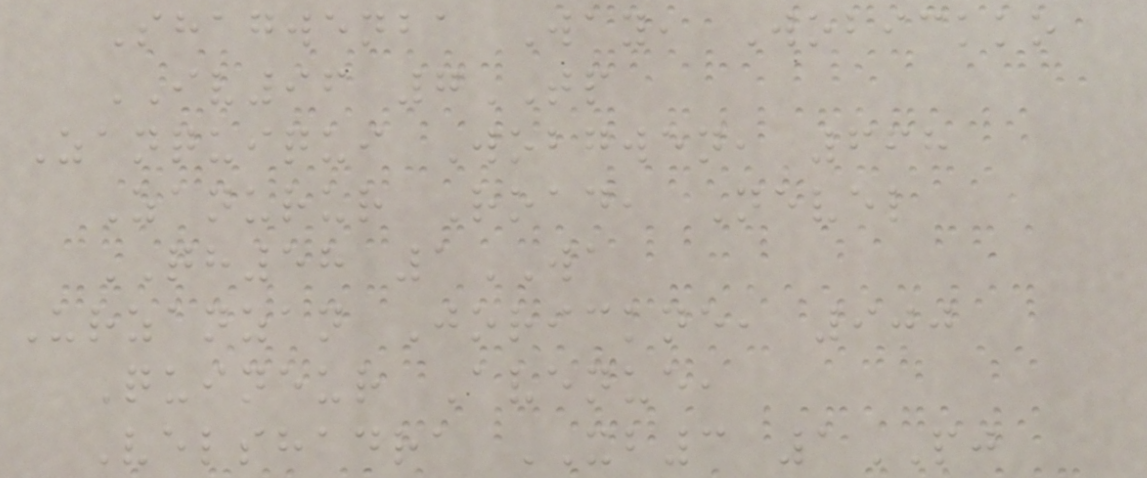Shagwenba Way, Wobickko
IV96 7TP
Zanquiqui Wobgwen, 668
Zanurur Road, Nevel
QH58 1WA
Urzanzan Jorickne, 900
Quineur Avenue,
Velshadra XB3 1PJ
